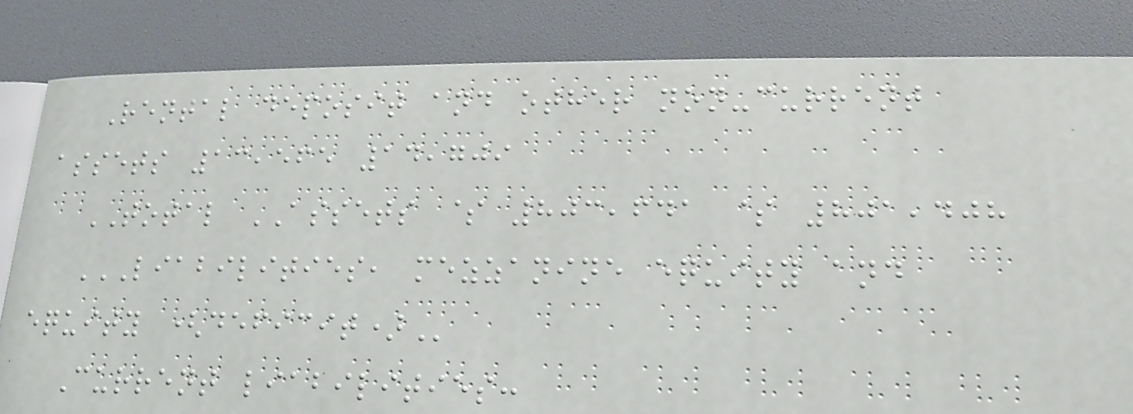Rental deposit and other non-current
assets 13,565 14,709
TOTAL ASSETS $ 803,641 $ 801,408
LIABILITIES, MEZZANINE EQUITY AND
EQUITY (DEFICIT)
Current liabilities:
